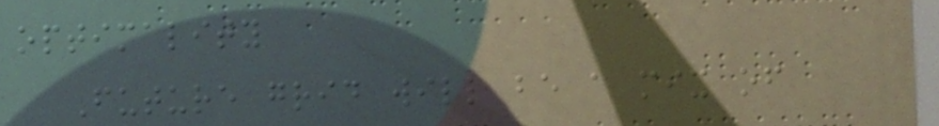optimality
Future grid will be a mix of
